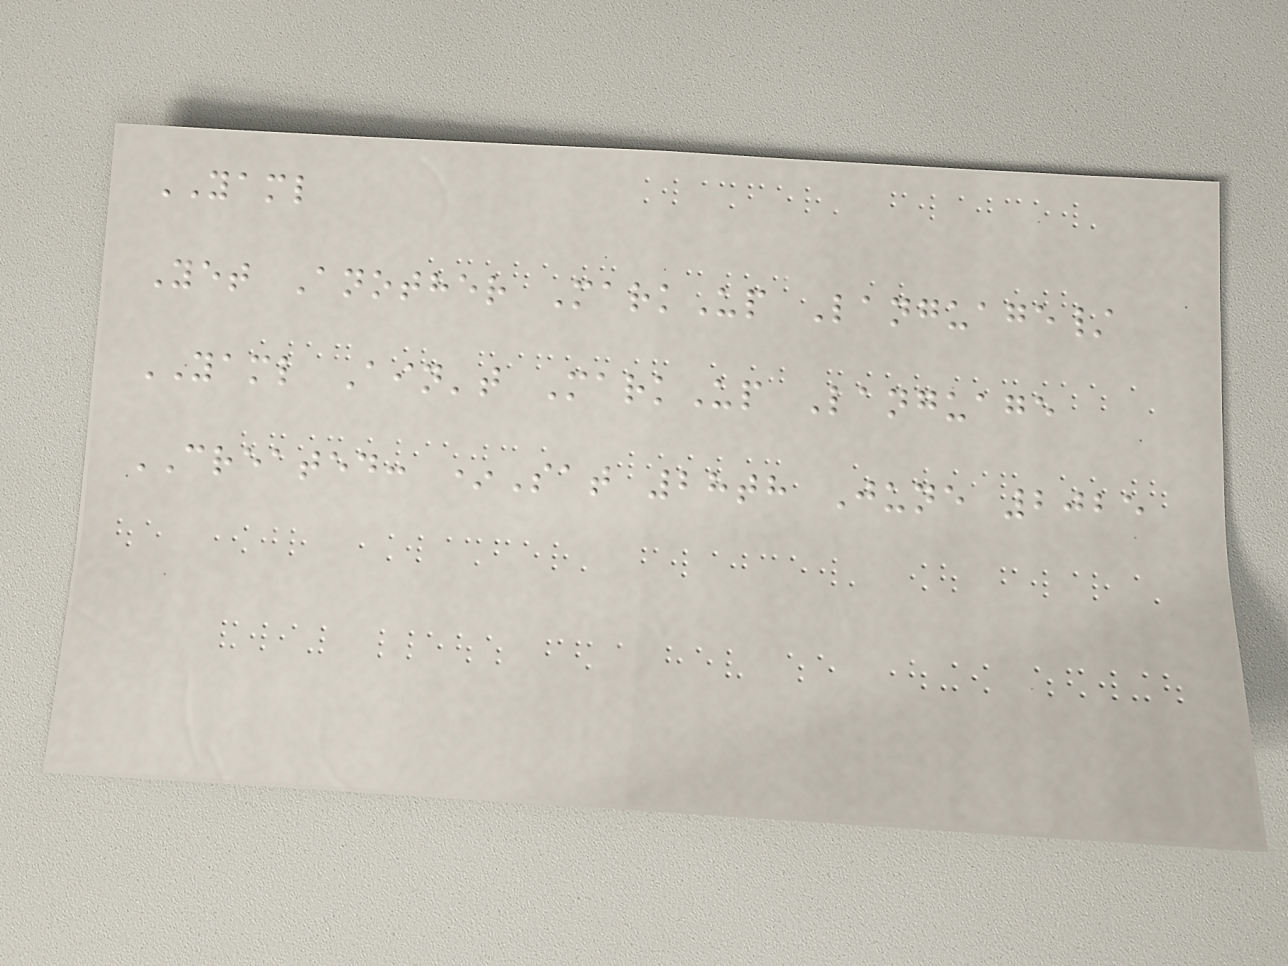YAML
Yet Another MarkUp Language/
YAML Ain't MarkUp Language
CREATED: *Sat 28th June 2025
